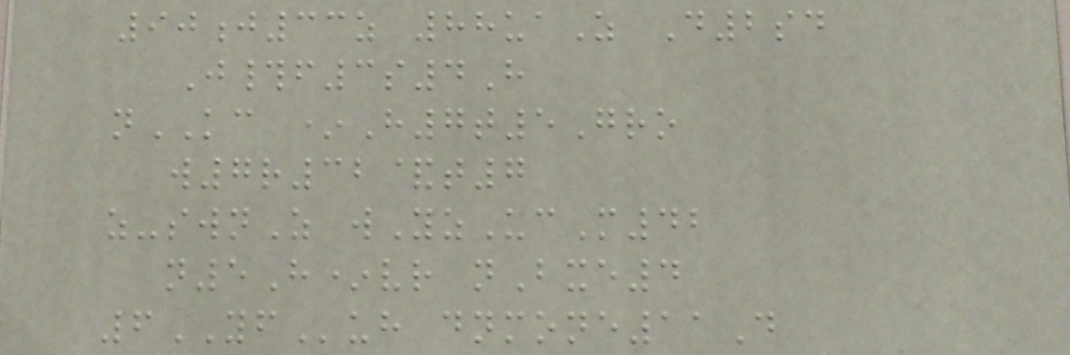90j33z 88uaZ D2sd
J#f3s4H
nKC *H7t5Gro
w7r32&t7
z-swnZ wYzUcM42
n5H*vr nBxe4
6YFuh dnmone11D
